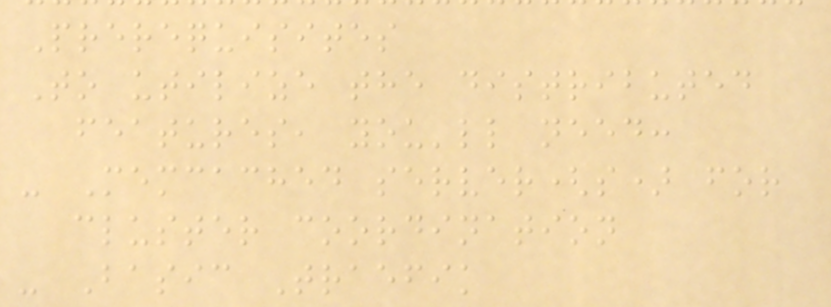Prerequisites
To utilize the distributed
features, you'll need:
- Memcached server(s) for
cluster coordination
- Basic Traefik
